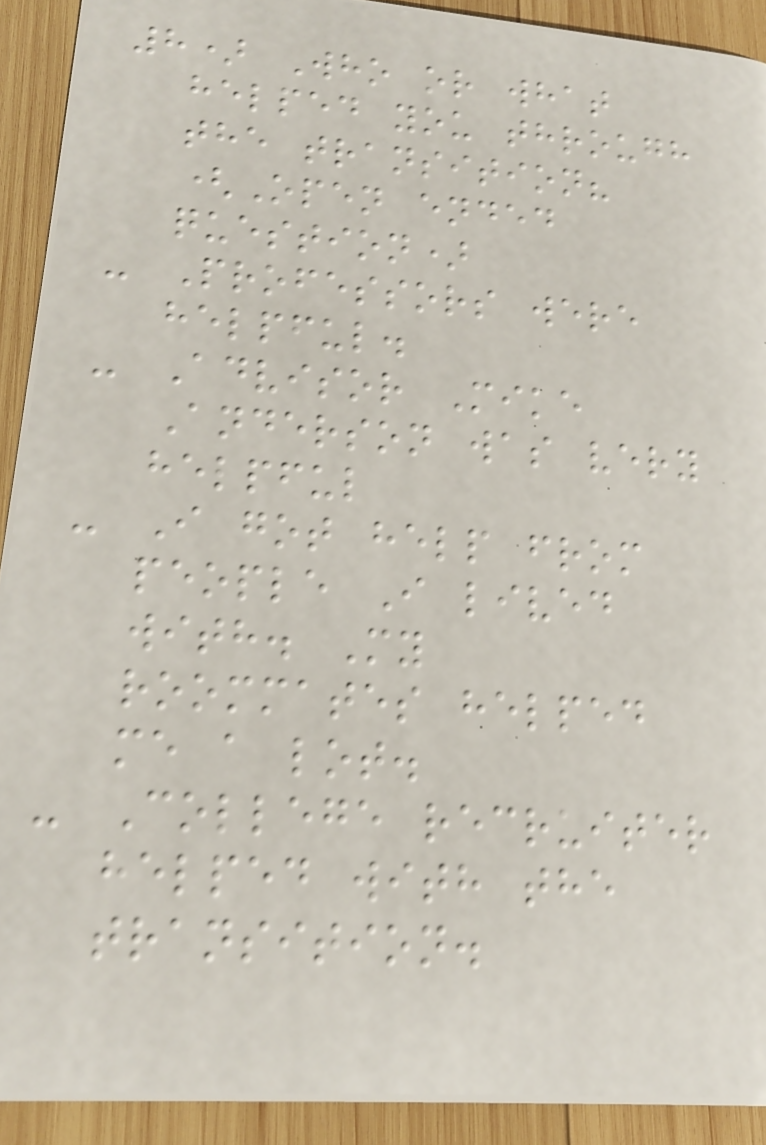8) Who or what
helped you through
the transition?
(Open ended
question)
- Professors were
helpful.
- Advisor Mike
Anderson was very
helpful
- I got help from
people I lived
with. My
roommates helped
me a lot.
- College recruiter
helped with the
transition.
